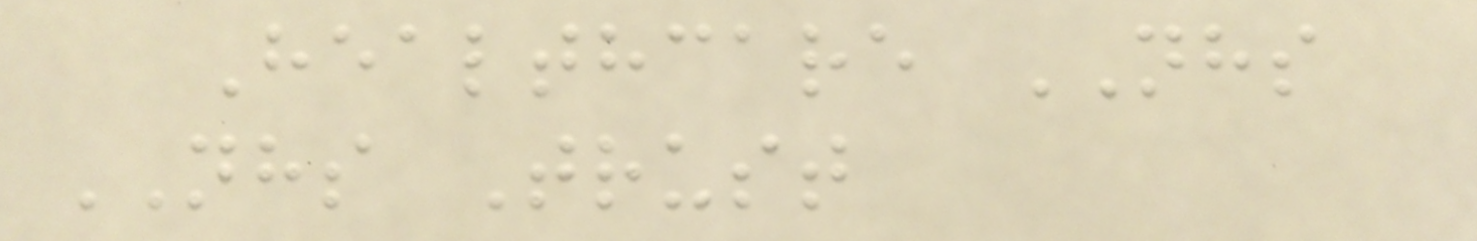Healthcare NHS
NHS Trust
